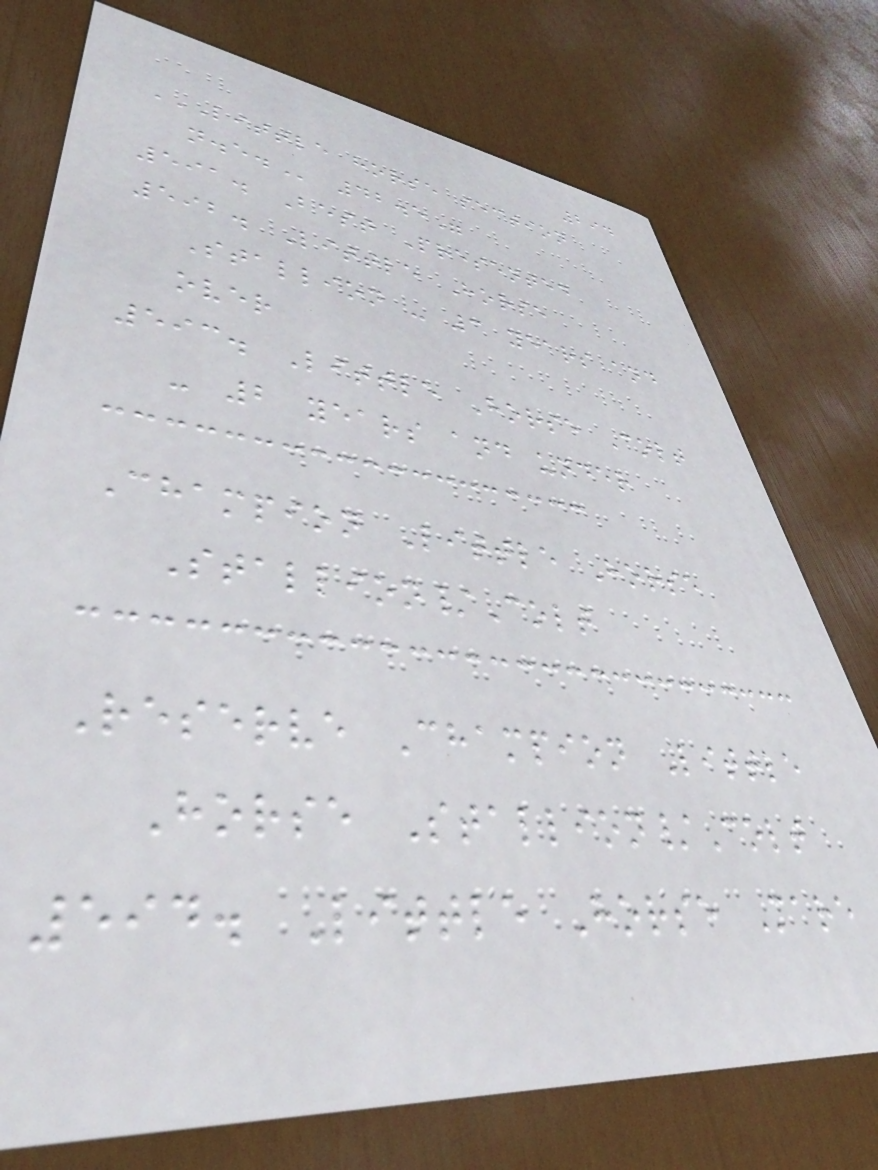294
LITTLE HORSE SECTION
N.E. 42.5"
591. Best Presented
592. Little Horse
Stallion - 3 years and
over
593. Little Horse Colt
- 2 years and under
Champion Little Horse
Stallion/Colt
Reserve Champion Little
Horse Stallion/Colt
594. Little Horse Mare
